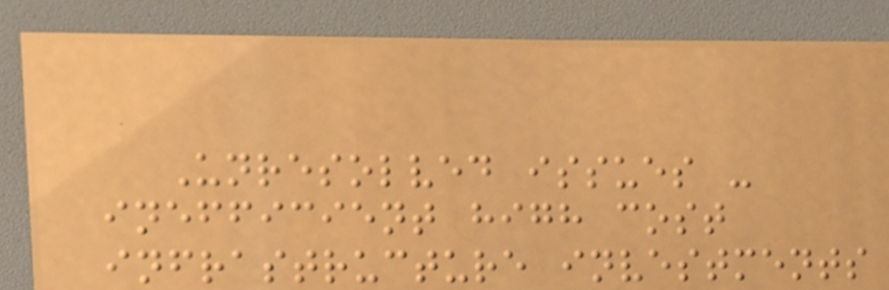Unresolved issues -
inefficient high cost
infrastructure investments
